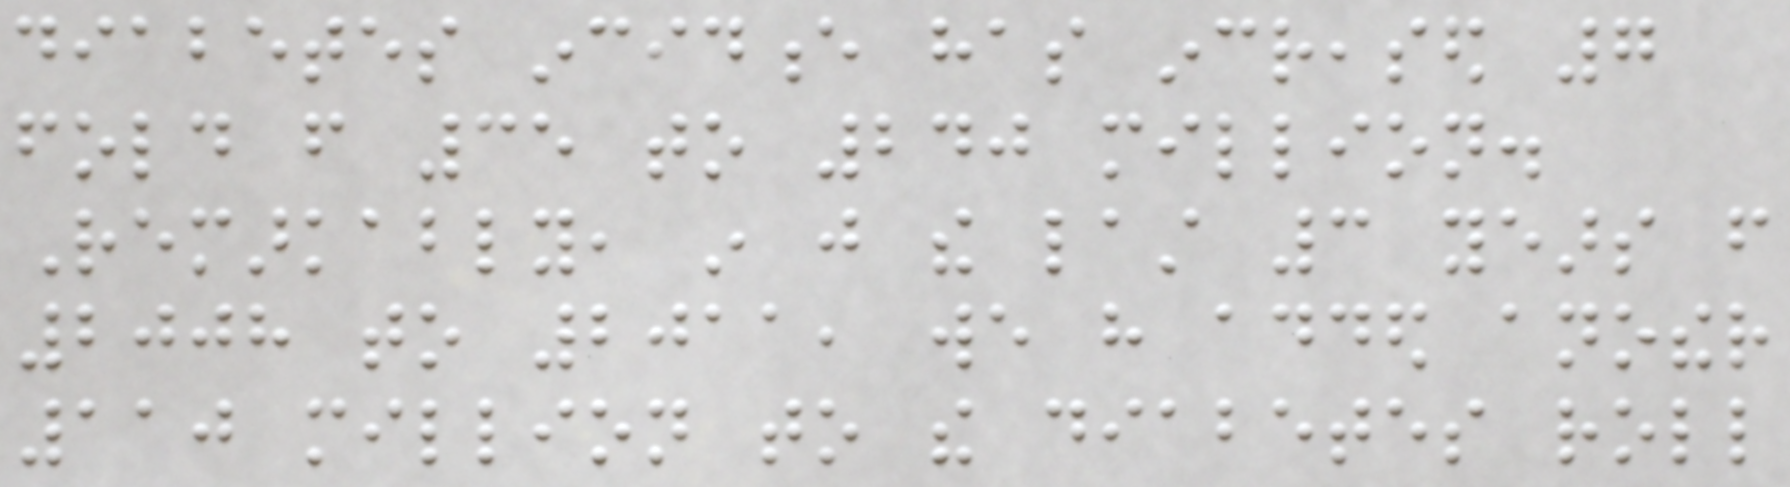diabetes incidence has increased 7
fold from 35 to 240 million.
Remarkably, in just the last 3 years from
2008 to 2011, we have added another
110 million to the diabetes roll
